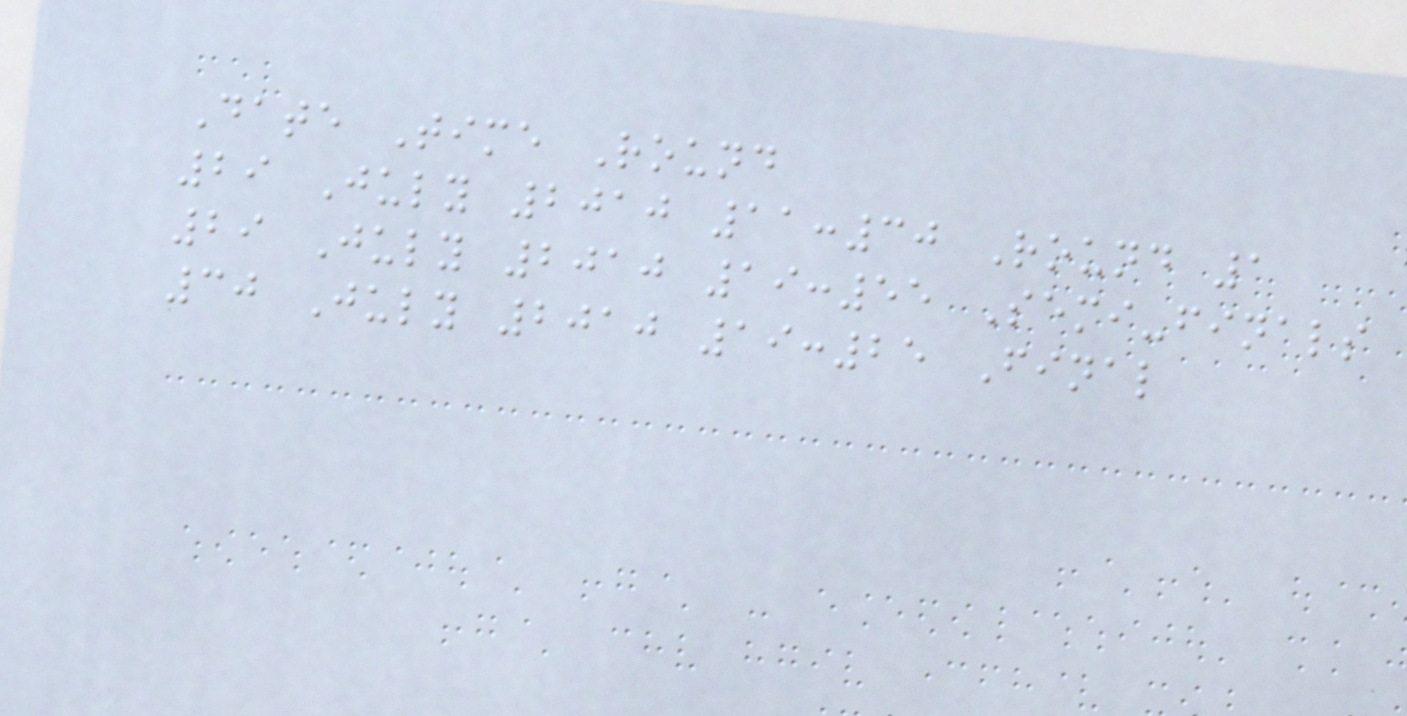Date Time Round
29 July 2010 11:30 Round 1
29 July 2010 19:55 Semi-finals
30 July 2010 19:25 Final
